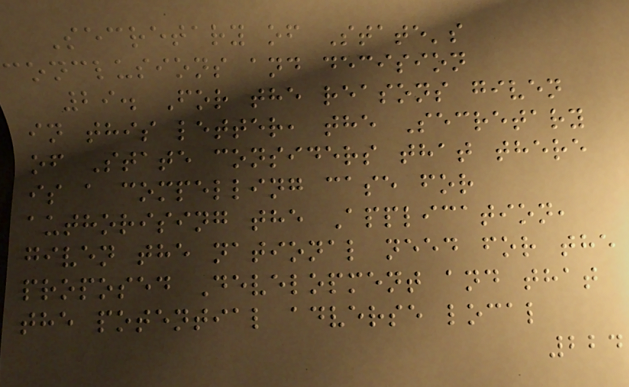Secretary of State's
conclusions and decision
29. For the reasons given
in this letter, the Secretary
of State considers that there
is a compelling case for
authorising the Application,
given the national need for the
proposed Development and that
the potential adverse local
224
